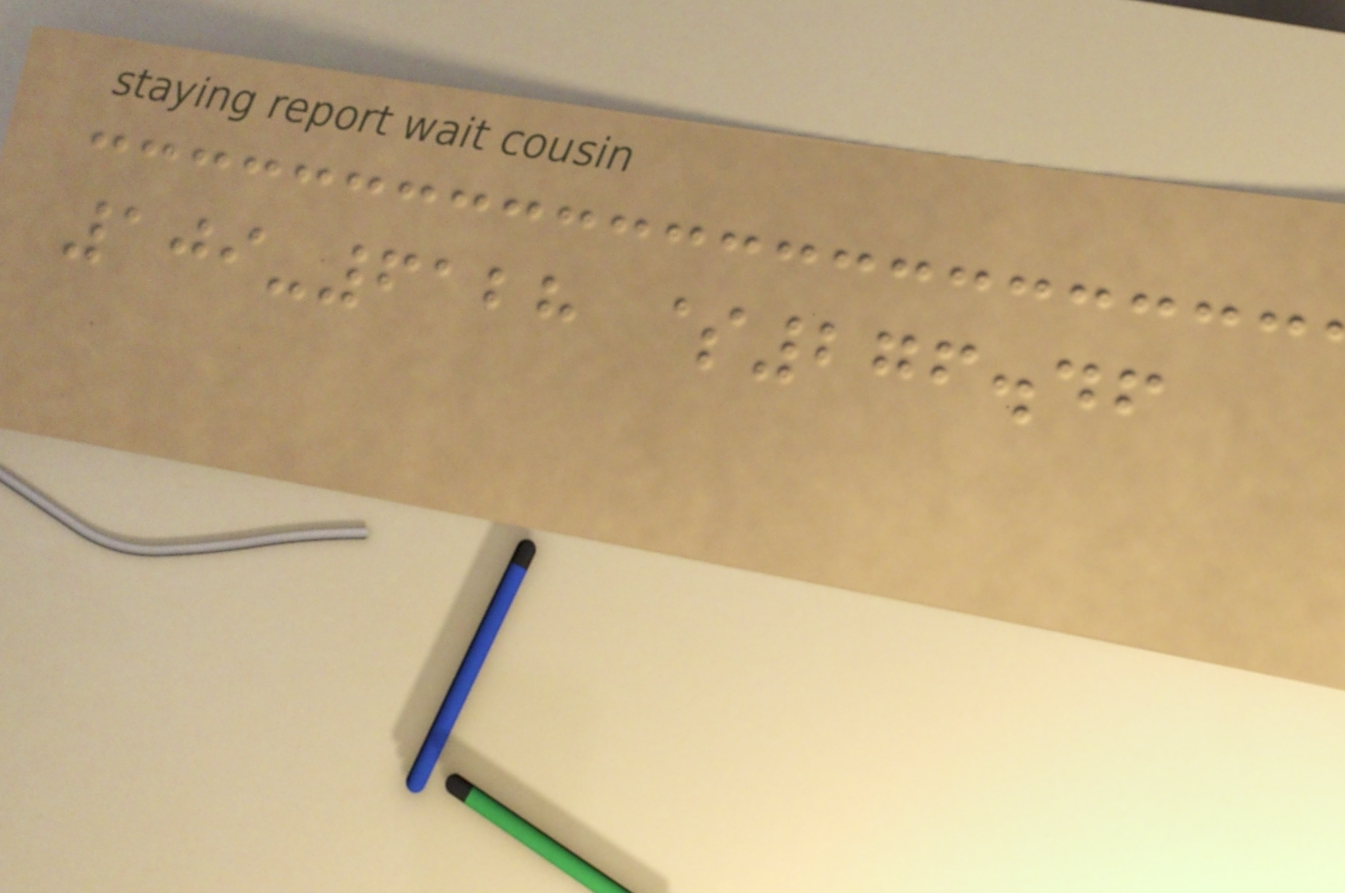109-6128 $276.46
